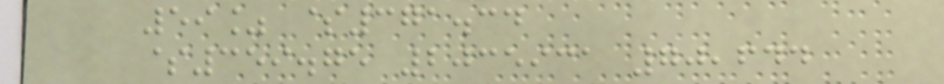59% $371.34
$359.75 2035931 70,644
